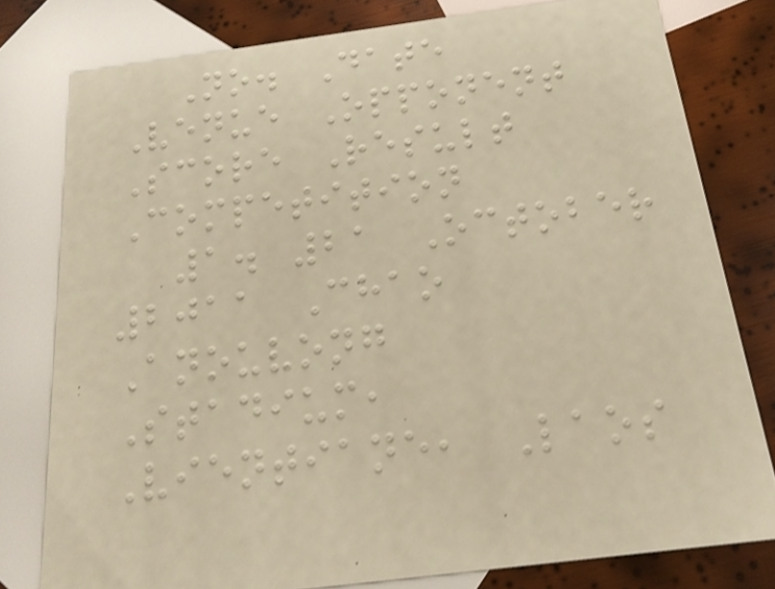No. Date
Venue Opponent
Score Result
Competition
1. 21 October
2011 Chao
Anouvong
Stadium,
Vientiane, Laos
